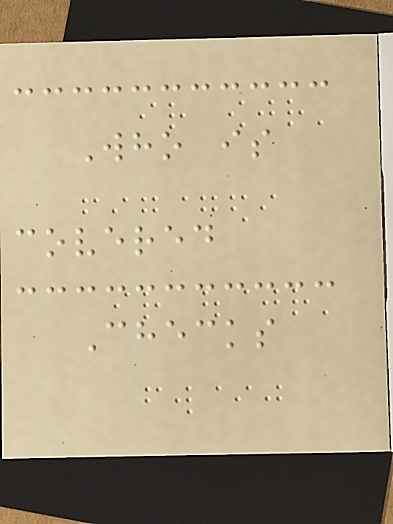Who is
covered
Checks
